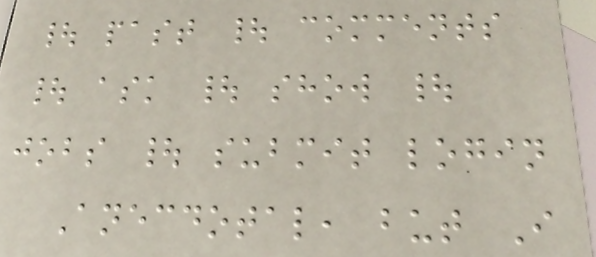| past | comments
| ask | show |
jobs | submit login
Anecdotal, but I
